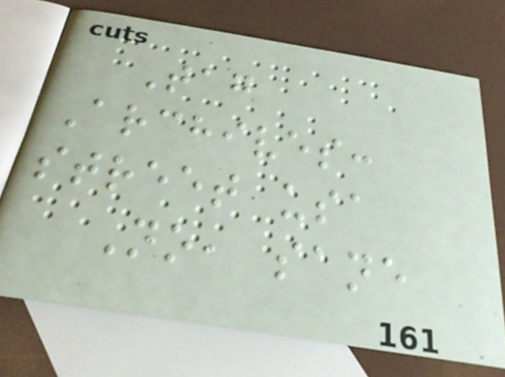Tag
Archives:
street usa
No, sane
